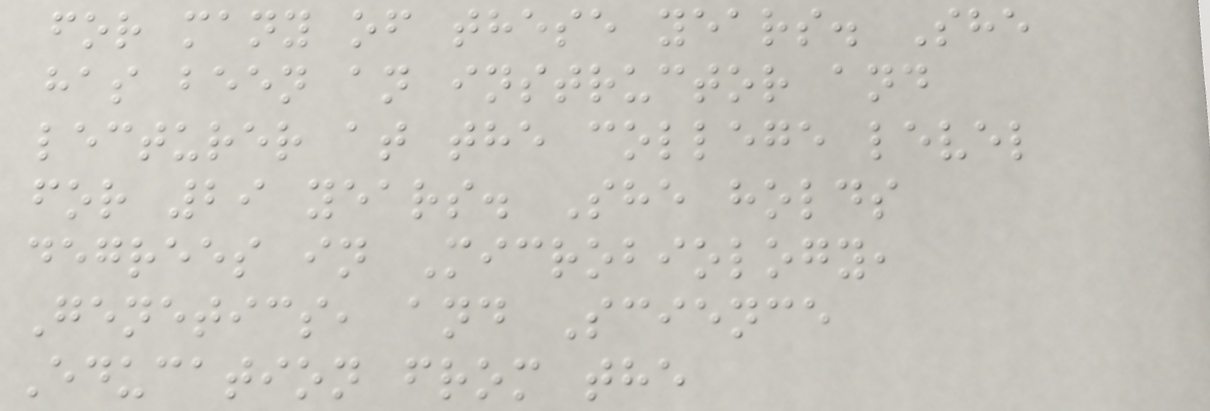for many of these years. She
has been an instructor and
lecturer at the college level
for 29 years. She holds
degrees in Microbiology,
Genetics, and Science
Education from the
